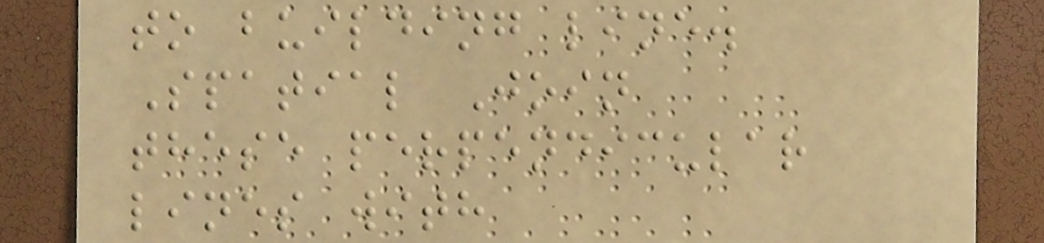to building line.
Spatial Join
these perpendicular
lines with
